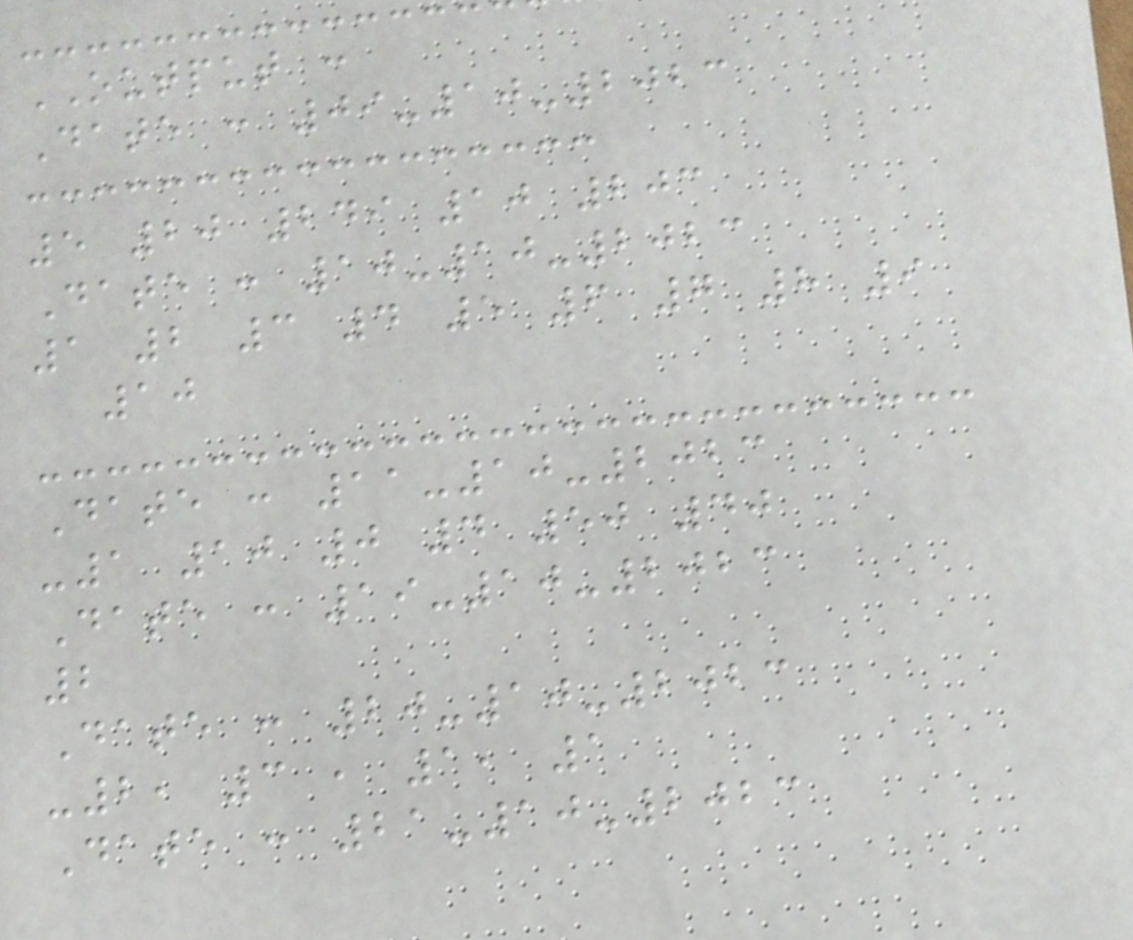OUTPUT :
Date : 09-10-2023
5 20 249 10 203
Date : 10-10-2023
1 2 3 4 5 6 7 8 9
10
Date : 11-10-2023
-1 10 0 4 50 40
Date : 19-10-2023
2
Date : 20-10-2023
-2, 3 , 1, 1
Date : 21-10-2023
